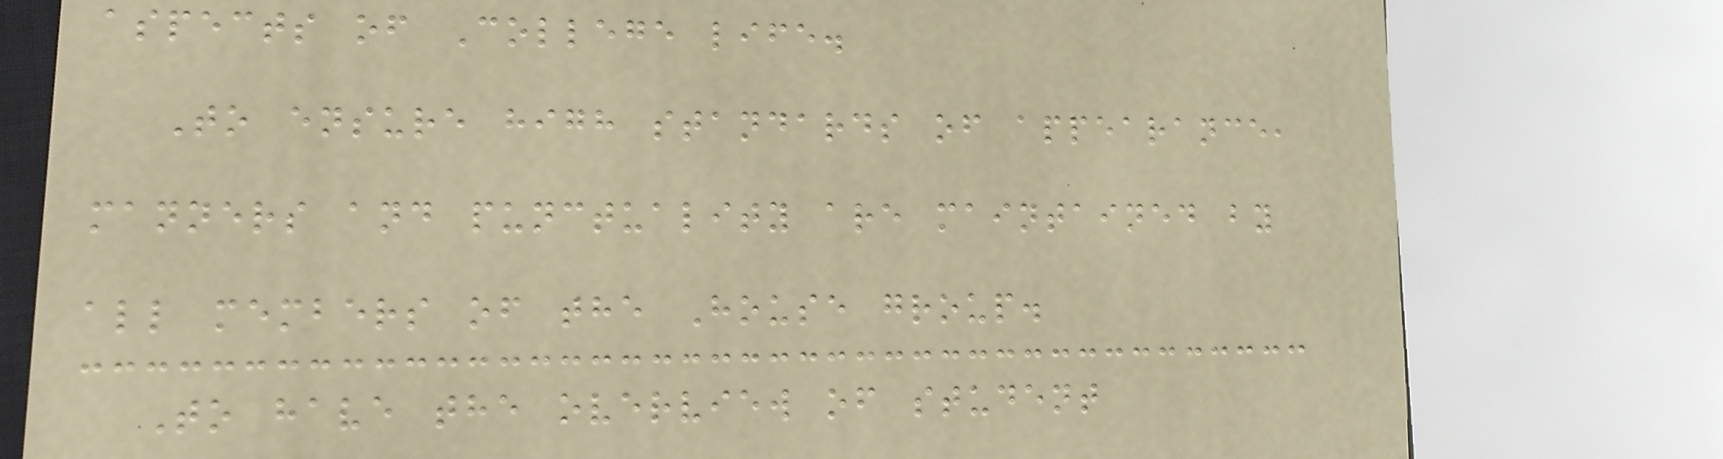aspects of College life.
To ensure high standards of appearance,
manners and punctuality are maintained by
all members of the House group.
To have the overview of student
